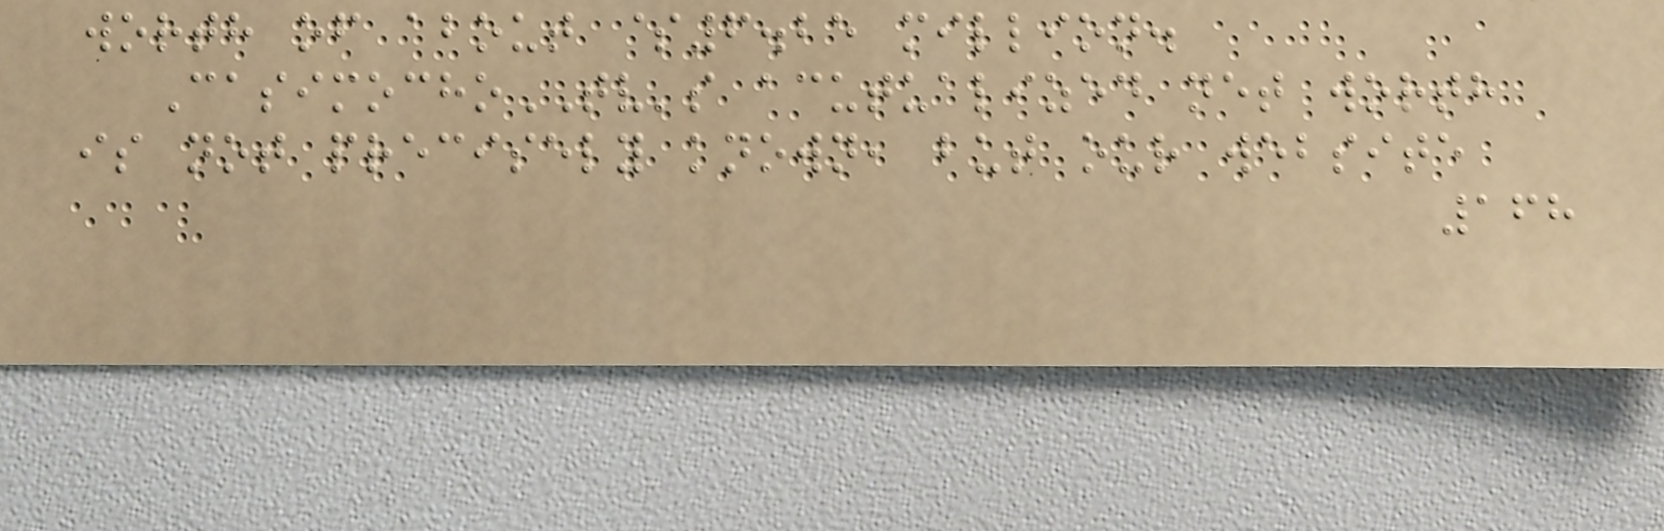worth of about $6.25 million.
CasimochoTV's acutualized net worth
is not precisely known, but our website
168
